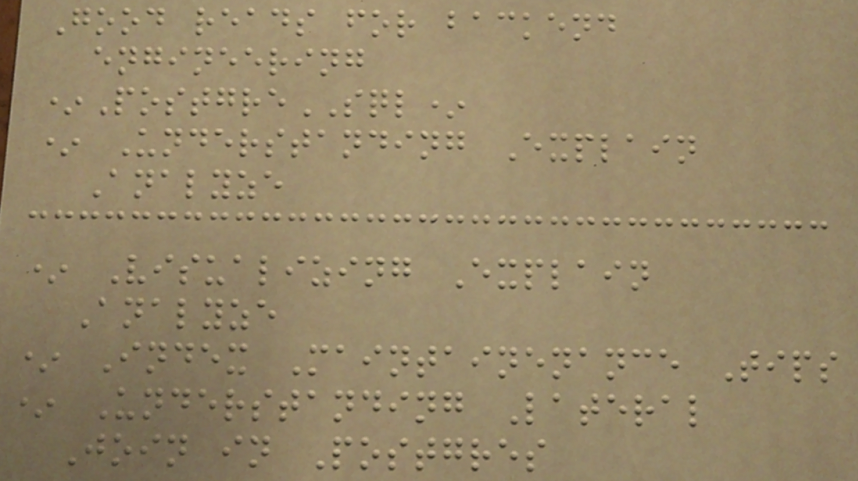Good reads for backend
engineering
*PostgreSQL*
* Understanding Explain
Analyze
* Visualizing Explain
Analyze
* Index Maintainenance Tips
* Understanding Lateral
Join in Postgres
